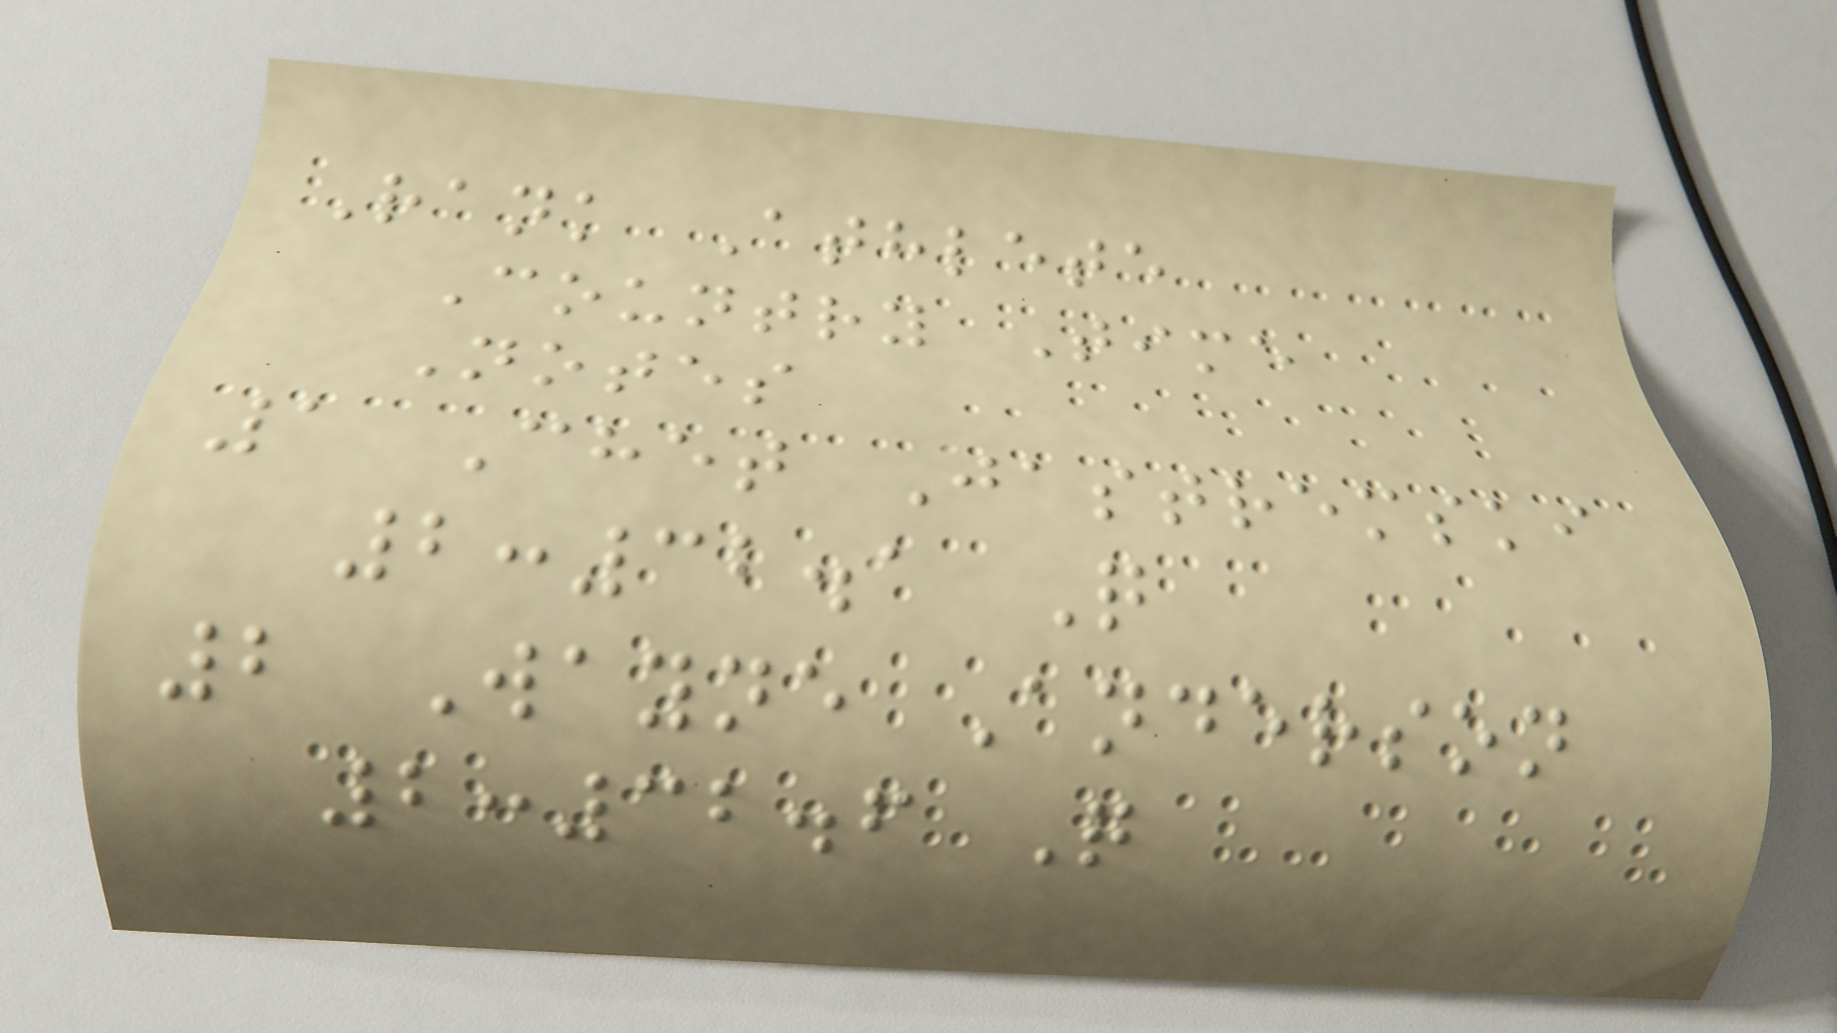Rank Athlete
Country Time
Notes
1 Chet Jastremski
2:32.1 Q
2 Wayne Anderson
2:32.6 Q
